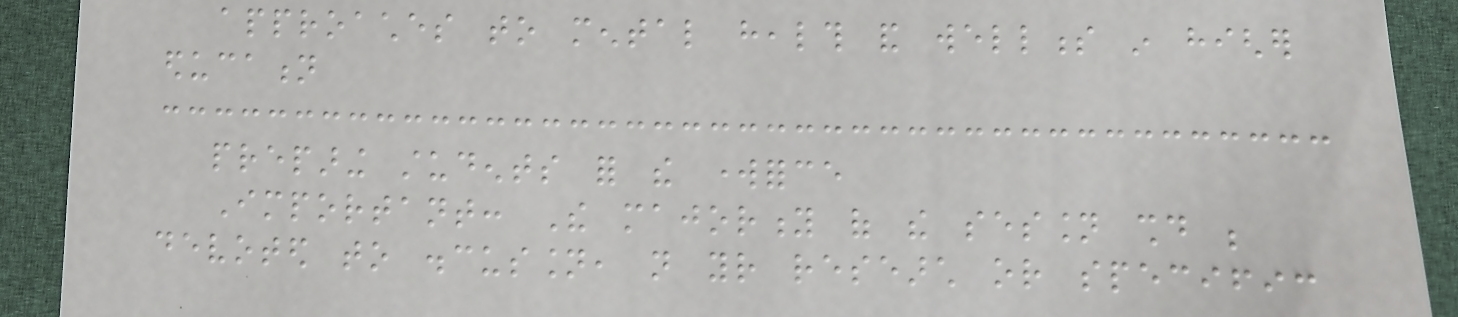approaches to mental health and wellness in higher
education
preparing students for the workforce
Important: The majority of the session should be
devoted to discussion, not your research or specific
